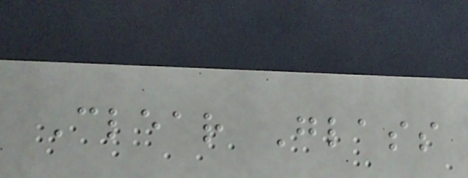Clear Glass
